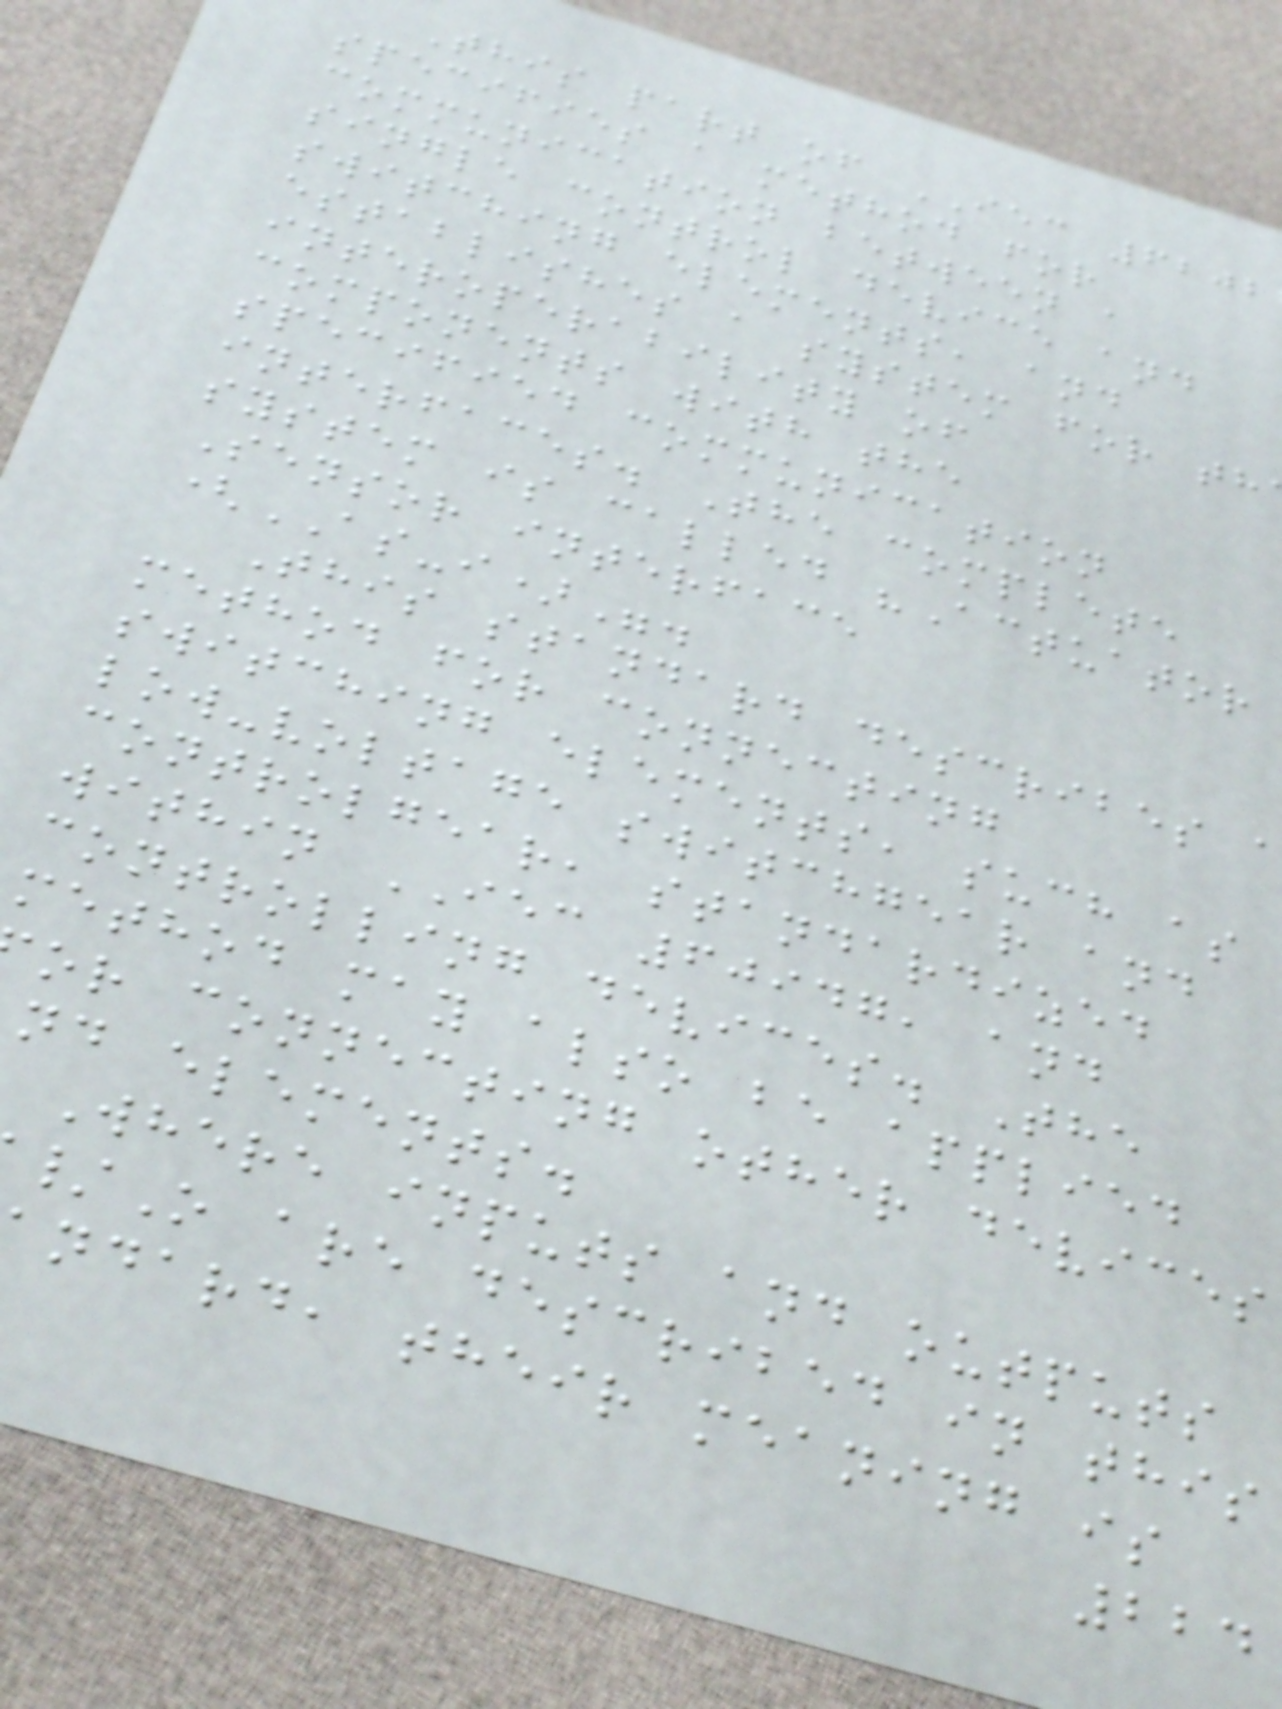This part of IEC 6202
specifies a method for
communication between a
single control device and
switching elements, and
establishes a system for th
interoperability of
components with the
specified communication
interfaces. The complete
system is called "Actuator
Sensor interface
(AS-i)".
This standard describes
method for connecting
switching elements, such as
low-voltage switchgear and
controlgear, standardized
within IEC 60947, and
controlling devices. The
method may also be applied
or connecting other devices
nd elements.
Where inputs and outputs
/O are described in this
ndard, their meaning is
224
